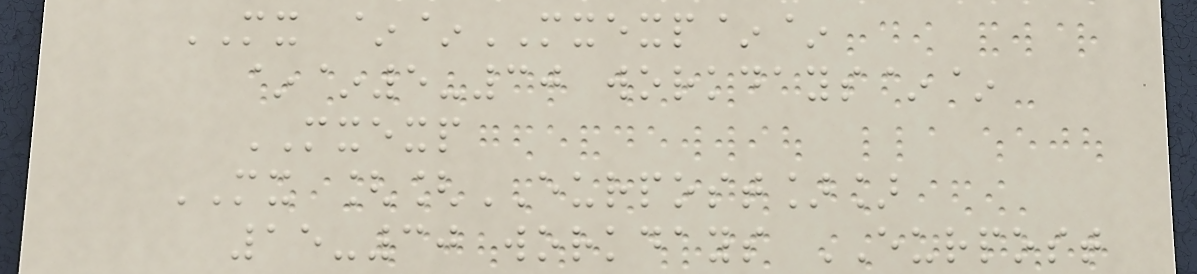MX ~~MXEXP~~
~~5-30 workdays~~
MXEXP
MX [[EURPOST]]
15-30 workdays EURPOST
